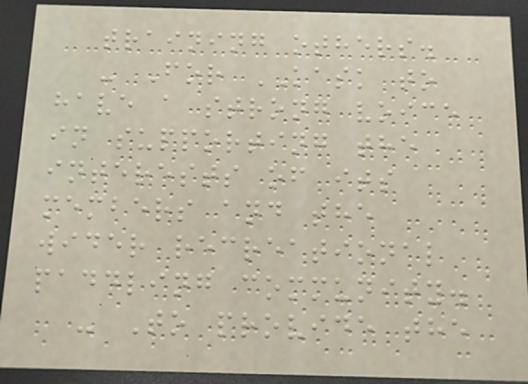training others.
- For KASK to
have a strong voice
in supporting the
interests of its
members and the
wider recreational
paddling community.
- To provide the
